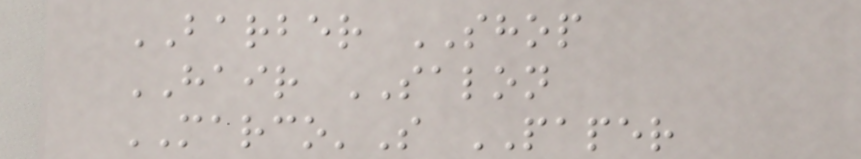BARBER SHOP
HAIR SALON
MARCO'S PAPER
